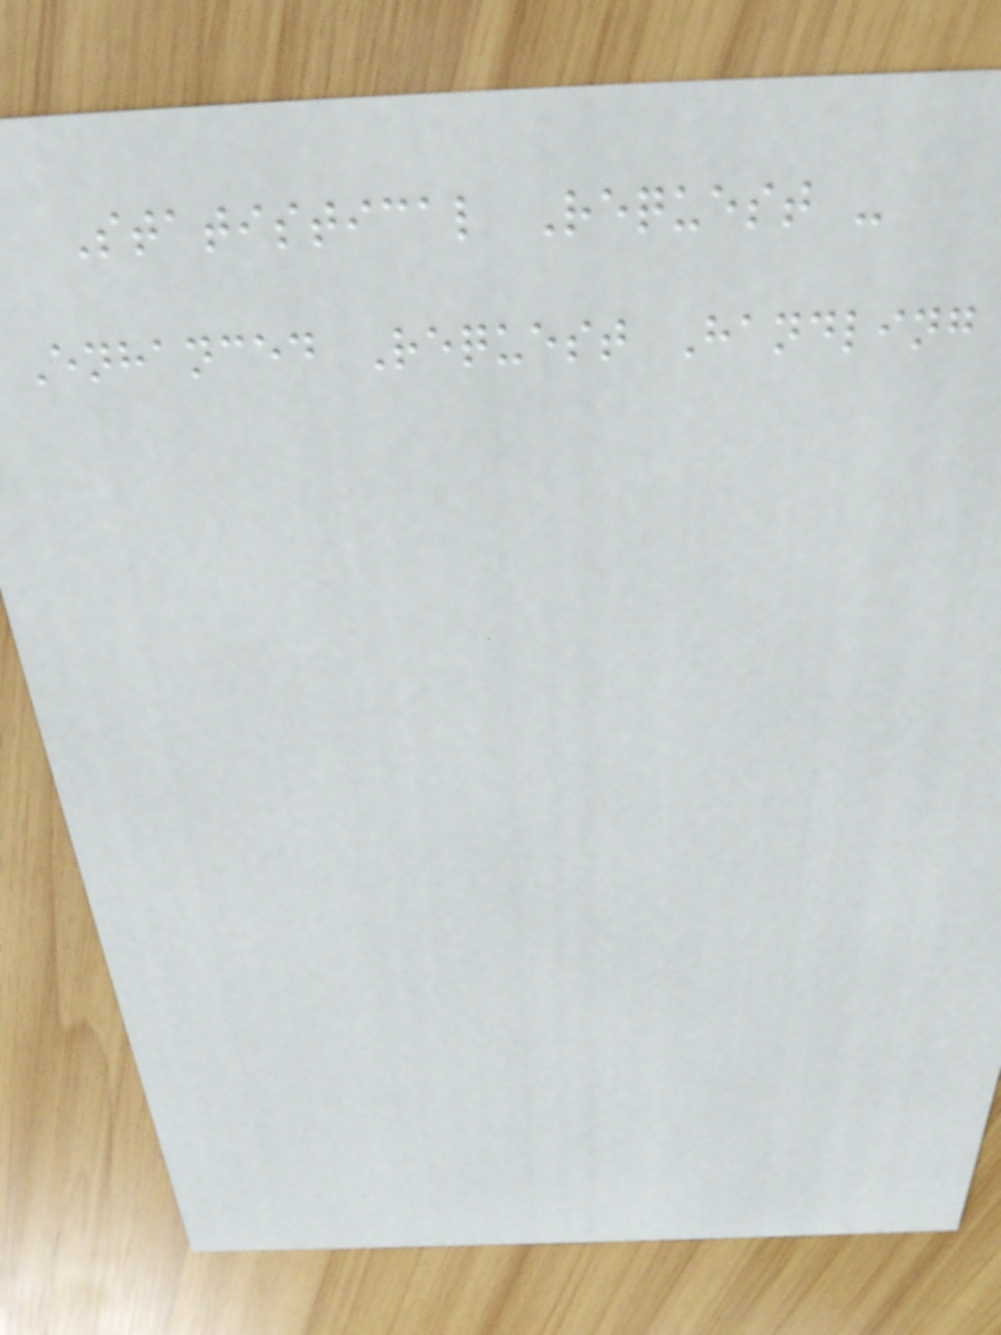Statistical Request -
Enhanced Request Handling
